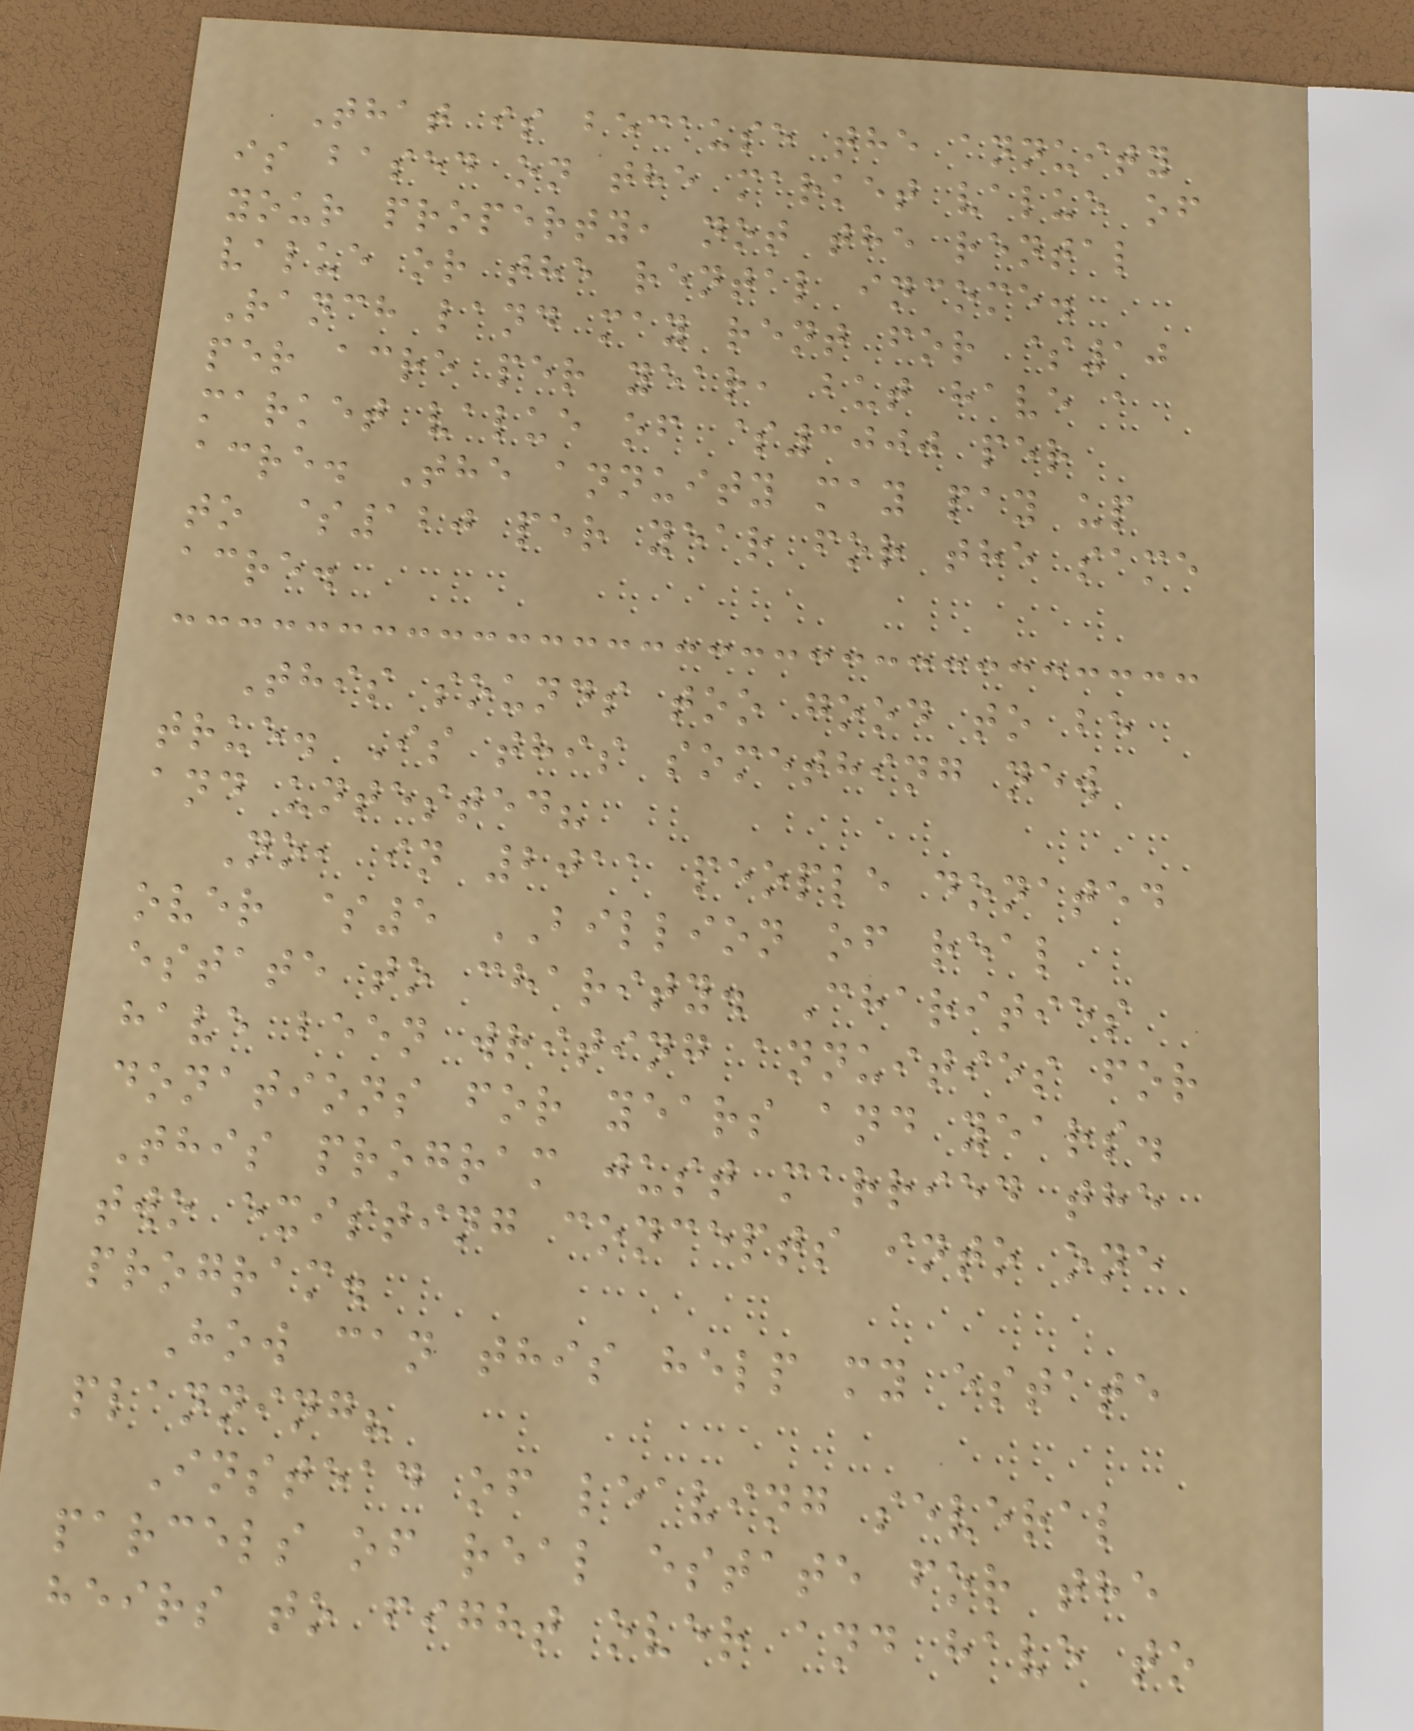That is because the annuity
is based on the market value of
your property, not the rental
value or the rental income.
Ranch land may rent for $10
per acre per year, but have a
market value of $3000 per
acre. The annuity may pay up
to $120 per year for the same
acre.
This sounds too good to be
true. Is this something new
and untested?
No, in 2011 people donated
over $5 BILLION of real
estate to charity. Charities
have been writing annuities for
donations for years and years.
This program just married the
two existing concepts into one
program.
How can this help my estate
planning?
Instead of leaving several
parcels of real estate for the
heirs to fight over and have to
